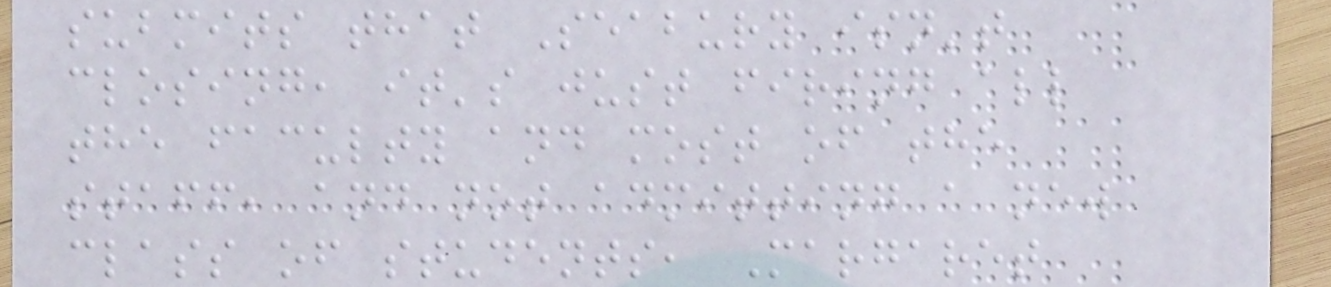submits that Seabury isn't
closing, it's just firing all
the faculty and most of the
staff, and not admitting a new
class of students, Margaret
